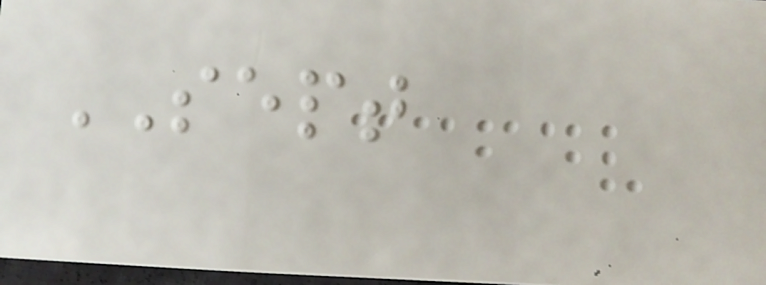SEPT
